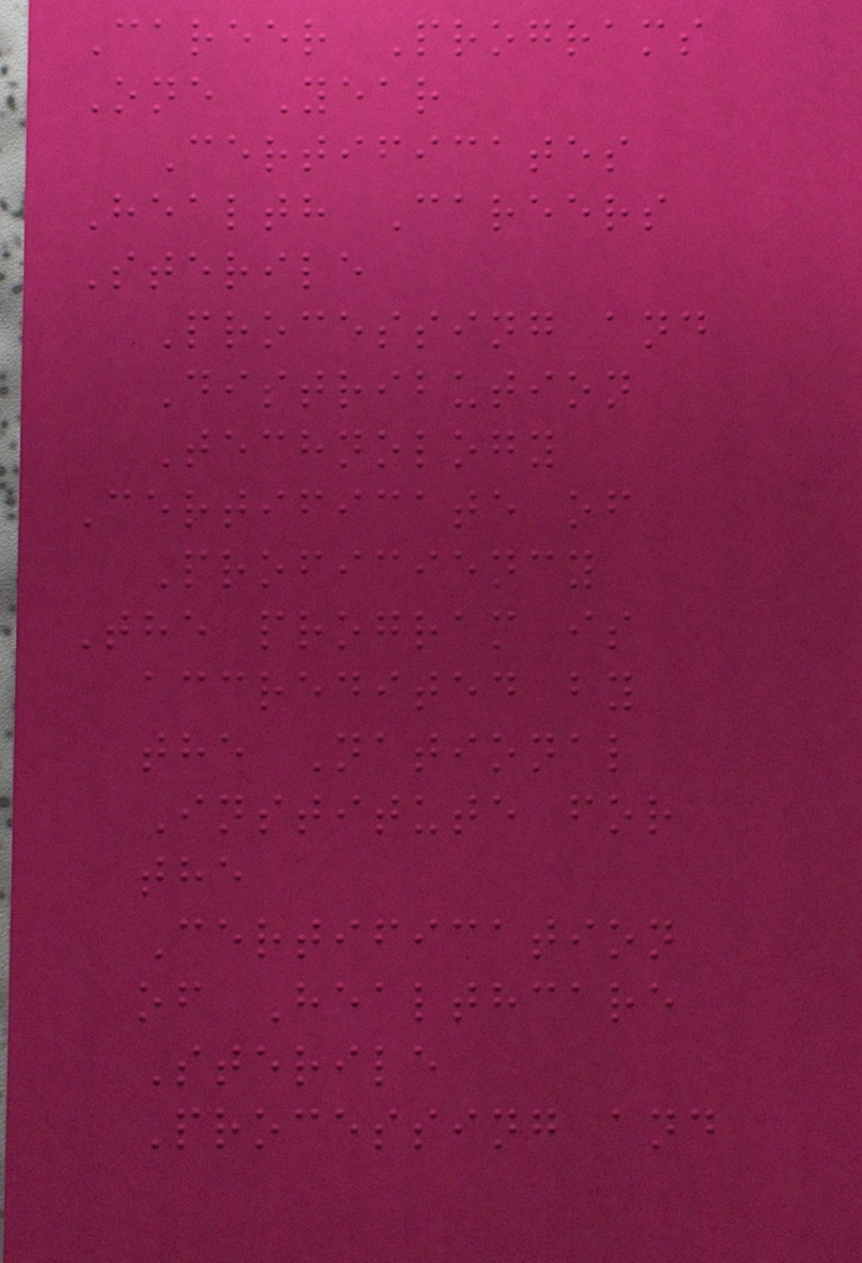Career Programs
One Year
Certificates
Health Careers
Sterile
Processing and
Distribution
Technology
Certificate of
Proficiency
The program is
accredited by
the National
Institute for
the
Certification
of Healthcare
Sterile
Processing and
